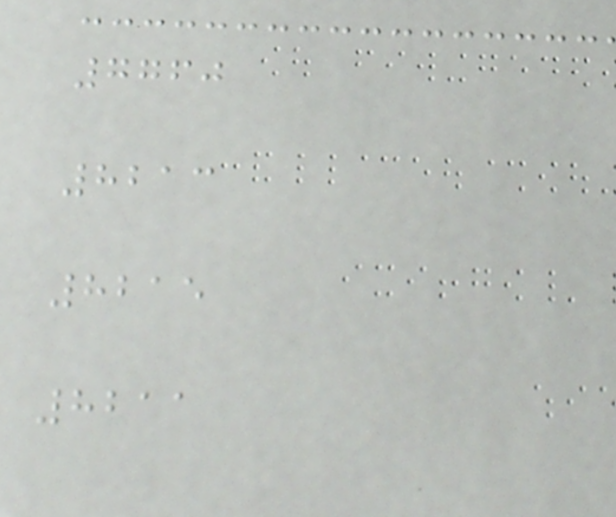7760
8213
8215
8211
